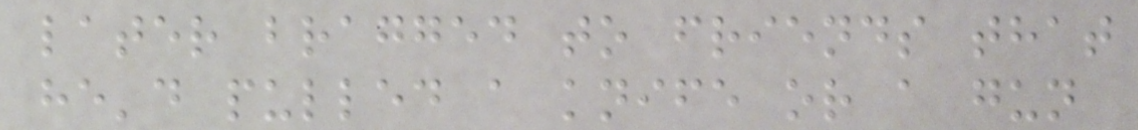later bragged to friends that
he'd pulled a knife or a gun
